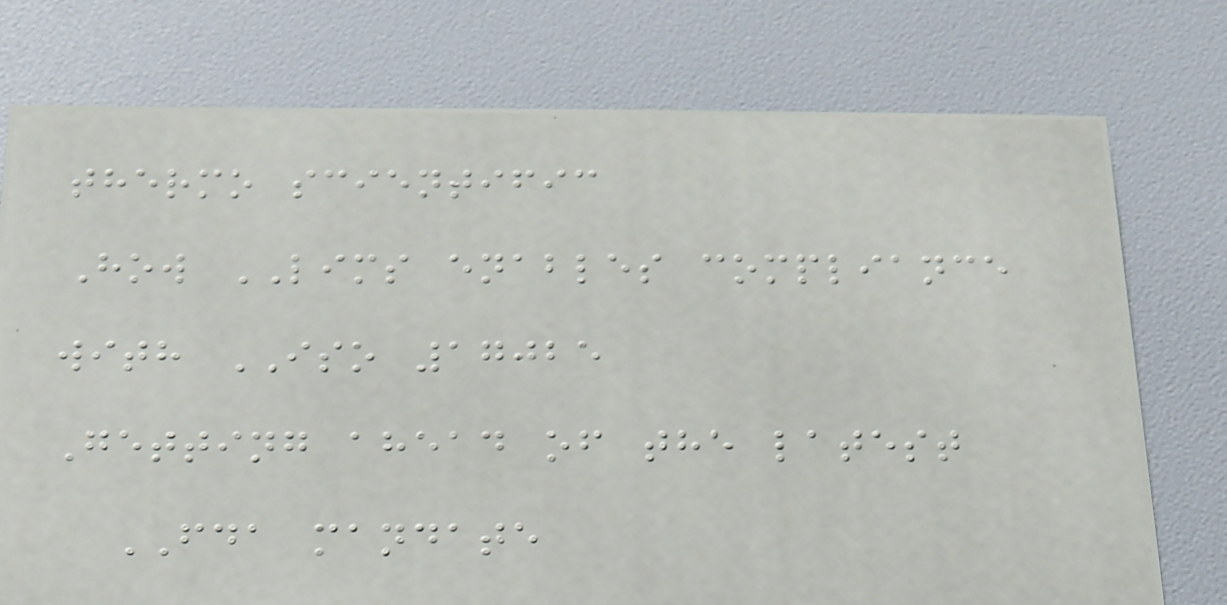thermo scientific
How LIMS enables compliance
with ISO 17025
Getting ahead of the latest
FDA mandate
